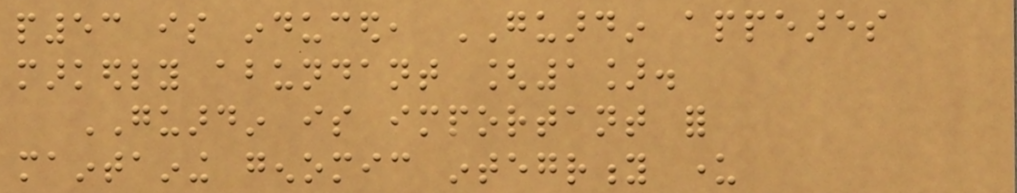p53 is induced, GUARDIN appeares
markedly abundant [1].
GUARDIN is important for
maintaining genomic integrity under
